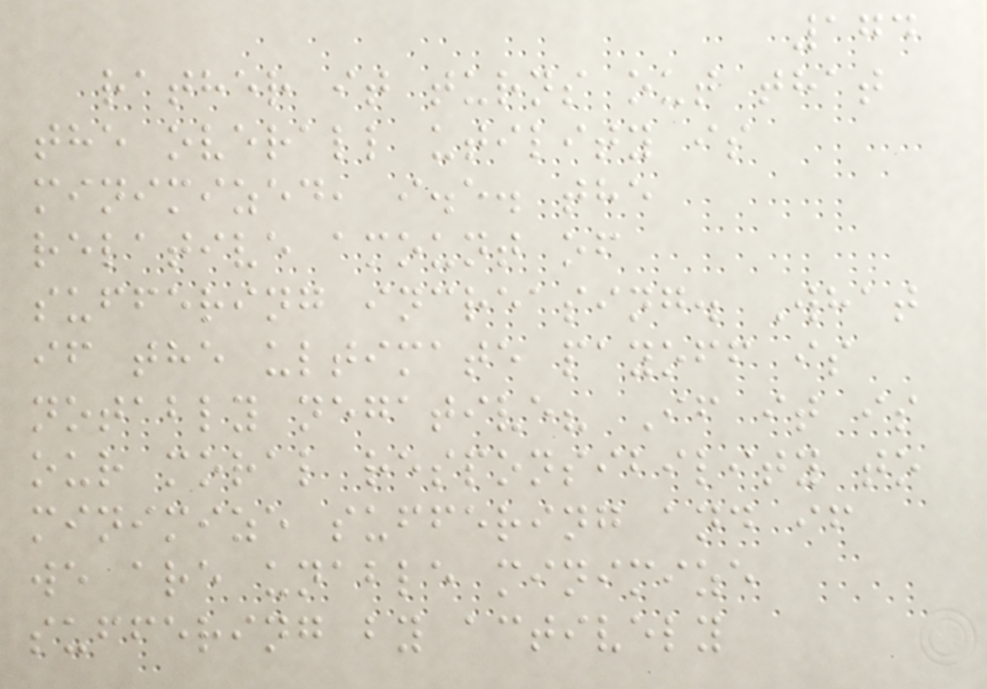174
rather it turns out that
the overall utility is
minimized, i.e. the
relative amount of
suffering increasing. What
if the ultimate payoff is
notably negative? If it is
our moral responsibility to
minimize suffering and if
we are unable minimize
suffering by actively
